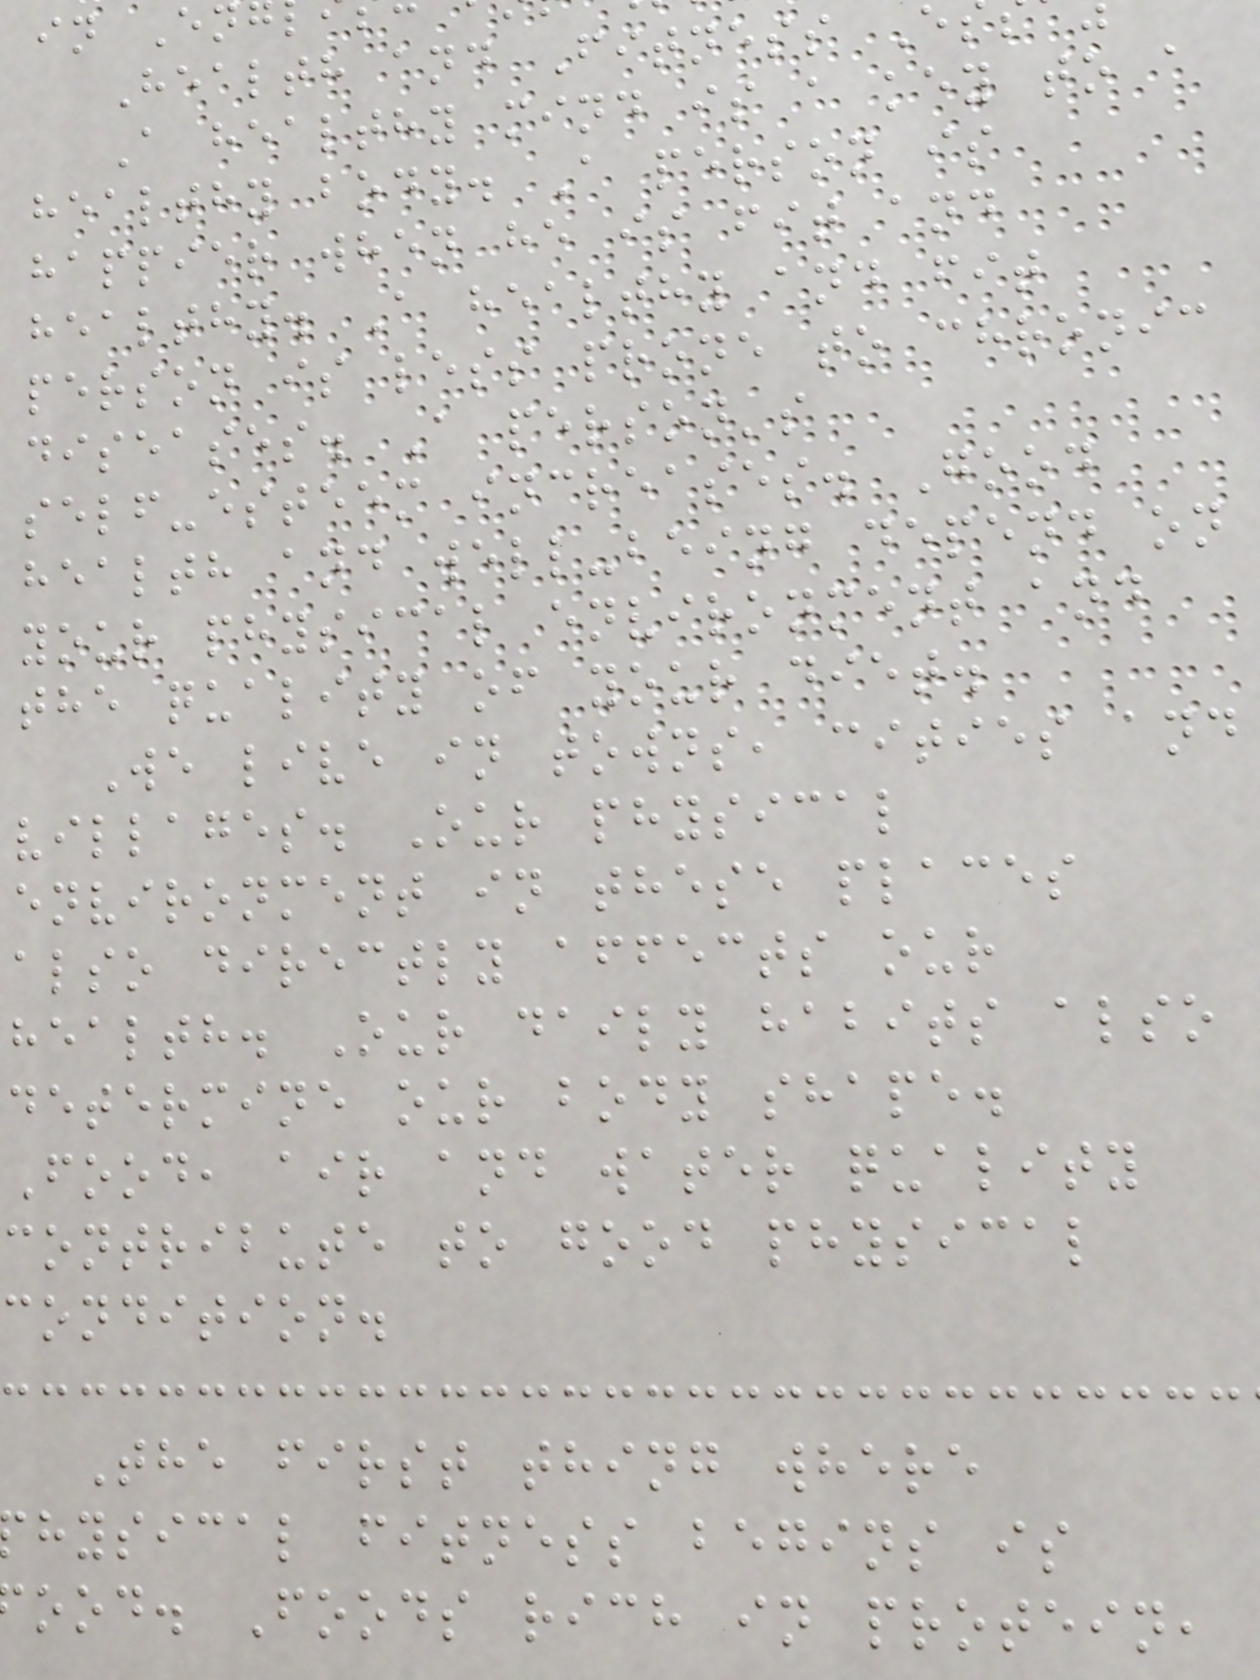Health and Fitness E
A healthy mind is a key to a
healthy body. A person is
happier when he is fit and
healthy. A healthy and fit
person is less prone to chronic
diseases. A person's
self-esteem increases. Good
health and well-being depend on
your physical environment and
the quality of your diet.
We live in towns, cities and
villages. Our physical
environment in these places
also directly affects our
health. Our daily habits also
determine our body shape.
Food, air and water quality
contribute to good physical
condition.
The first thing where
hysical fitness begins is
ood. Foods rich in protein,
